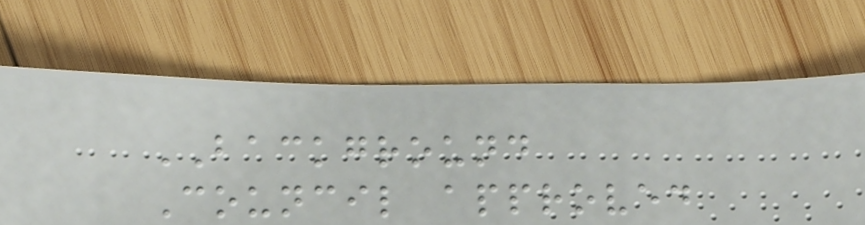BACKGROUND
Council approved
